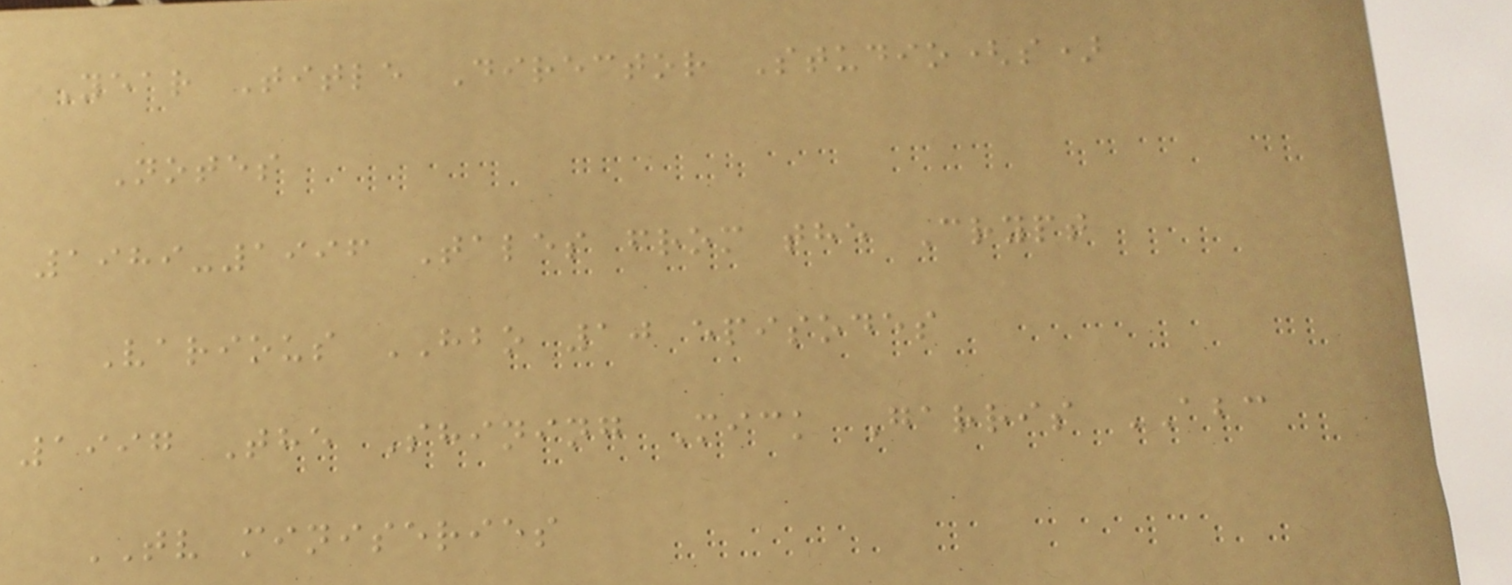Year Title Director Studio(s)
Notes
1989-1996 Tales from the Crypt
Various HBO 10 episodes
1997 The Shining Mick Garris ABC
TV miniseries
